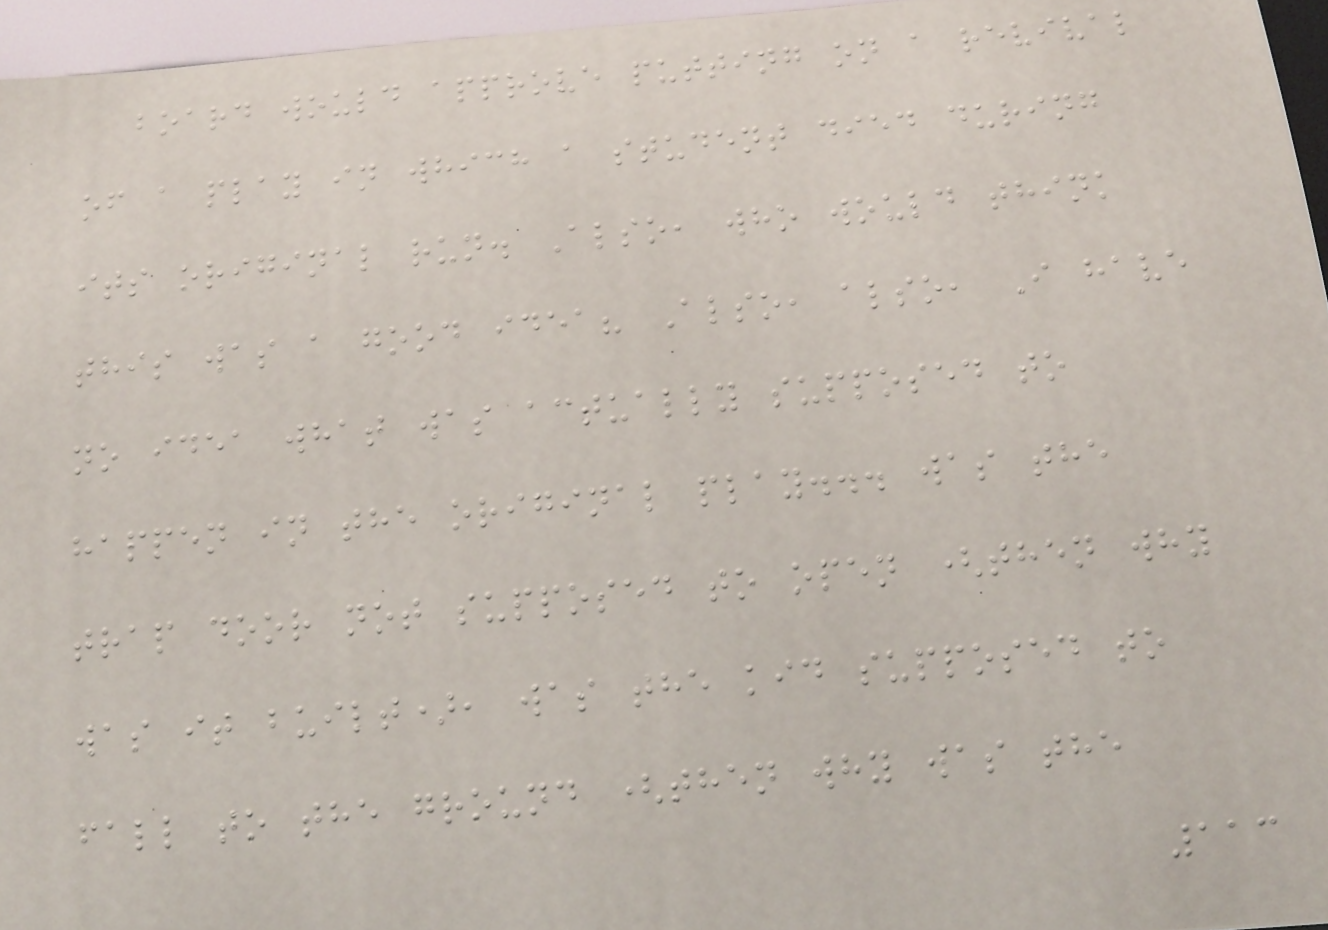board would approve putting on a revival
of a play in which a student died during
its original run. Also, who would think
this was a good idea? Also, also, I have
no idea what was actually supposed to
happen in the original play... was the
trap door not supposed to open (then why
was it built), was the kid supposed to
fall to the ground (then why was the
113
